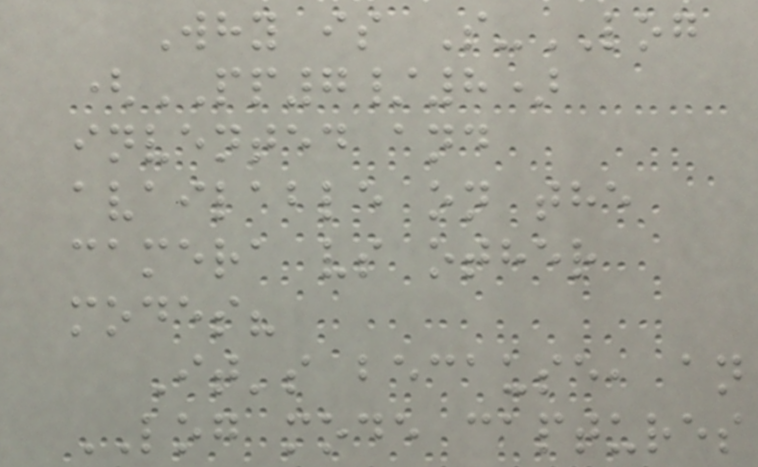Why is S-LOG
(PP7/8)
invented and
available on the
camera vs other
modes?
It's because, an
LOG mode captures
